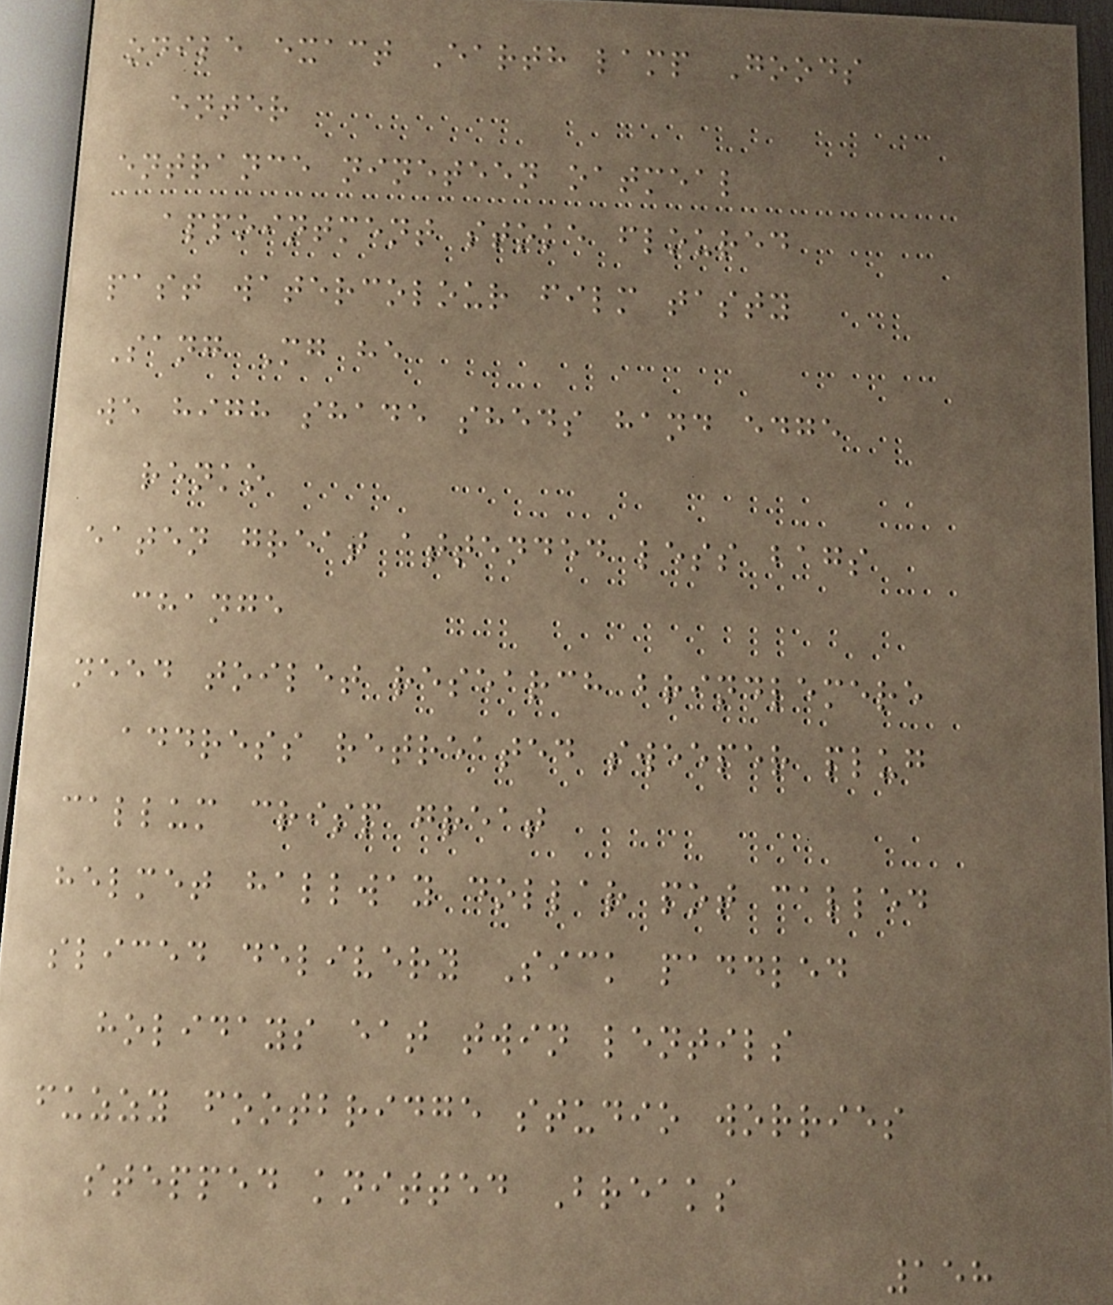odile exact Earth lamp Goods
enter
entrance nineteen oatmeal
appointment stoke floured
past watercolour film tasty
Sang Mg he
we high shade sheds hand edge
renko
eaten great attended less bags
change
need toilet research brindlemere
address retreated sweeper plug
callum crisp great
helmet hallway dollar pot called
sliced delivery Sick paddled
holidays eat twin lentils
fuzzy footbridge studio worries
stepped knitted Breaks
158
